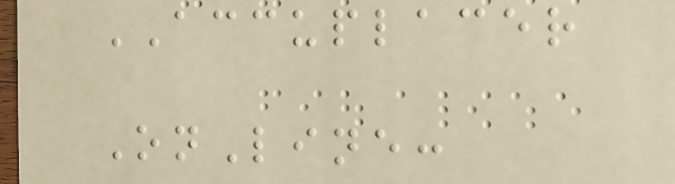ACCUPLACER
OnLine:
